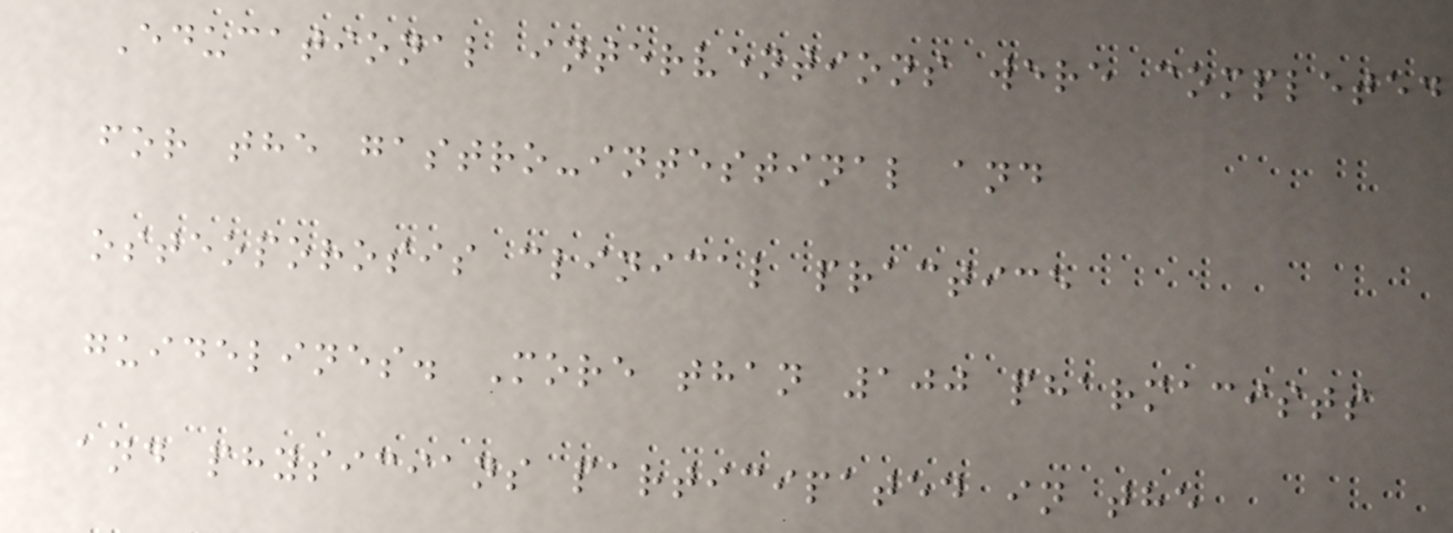Educational interventions were completed
for the gastro-intestinal and
osteoporosis clinical practice
guidelines. More than 100 pharmacists
and physicians participated in the
